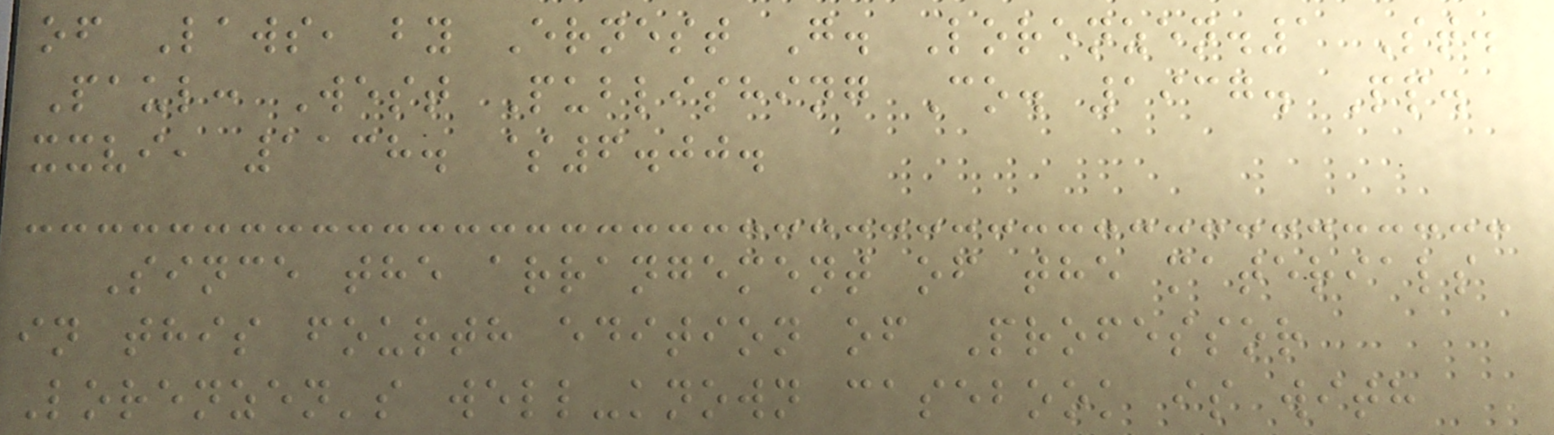of Laws, by Ernest G. Lorenzen.1 St.
Paul: West Publishing Co. 1937. Pp.
xxvi, 1138. $6.00.
Since the arrangement of the materials
in this fourth edition of Professor
Lorenzen's well-known casebook is with
